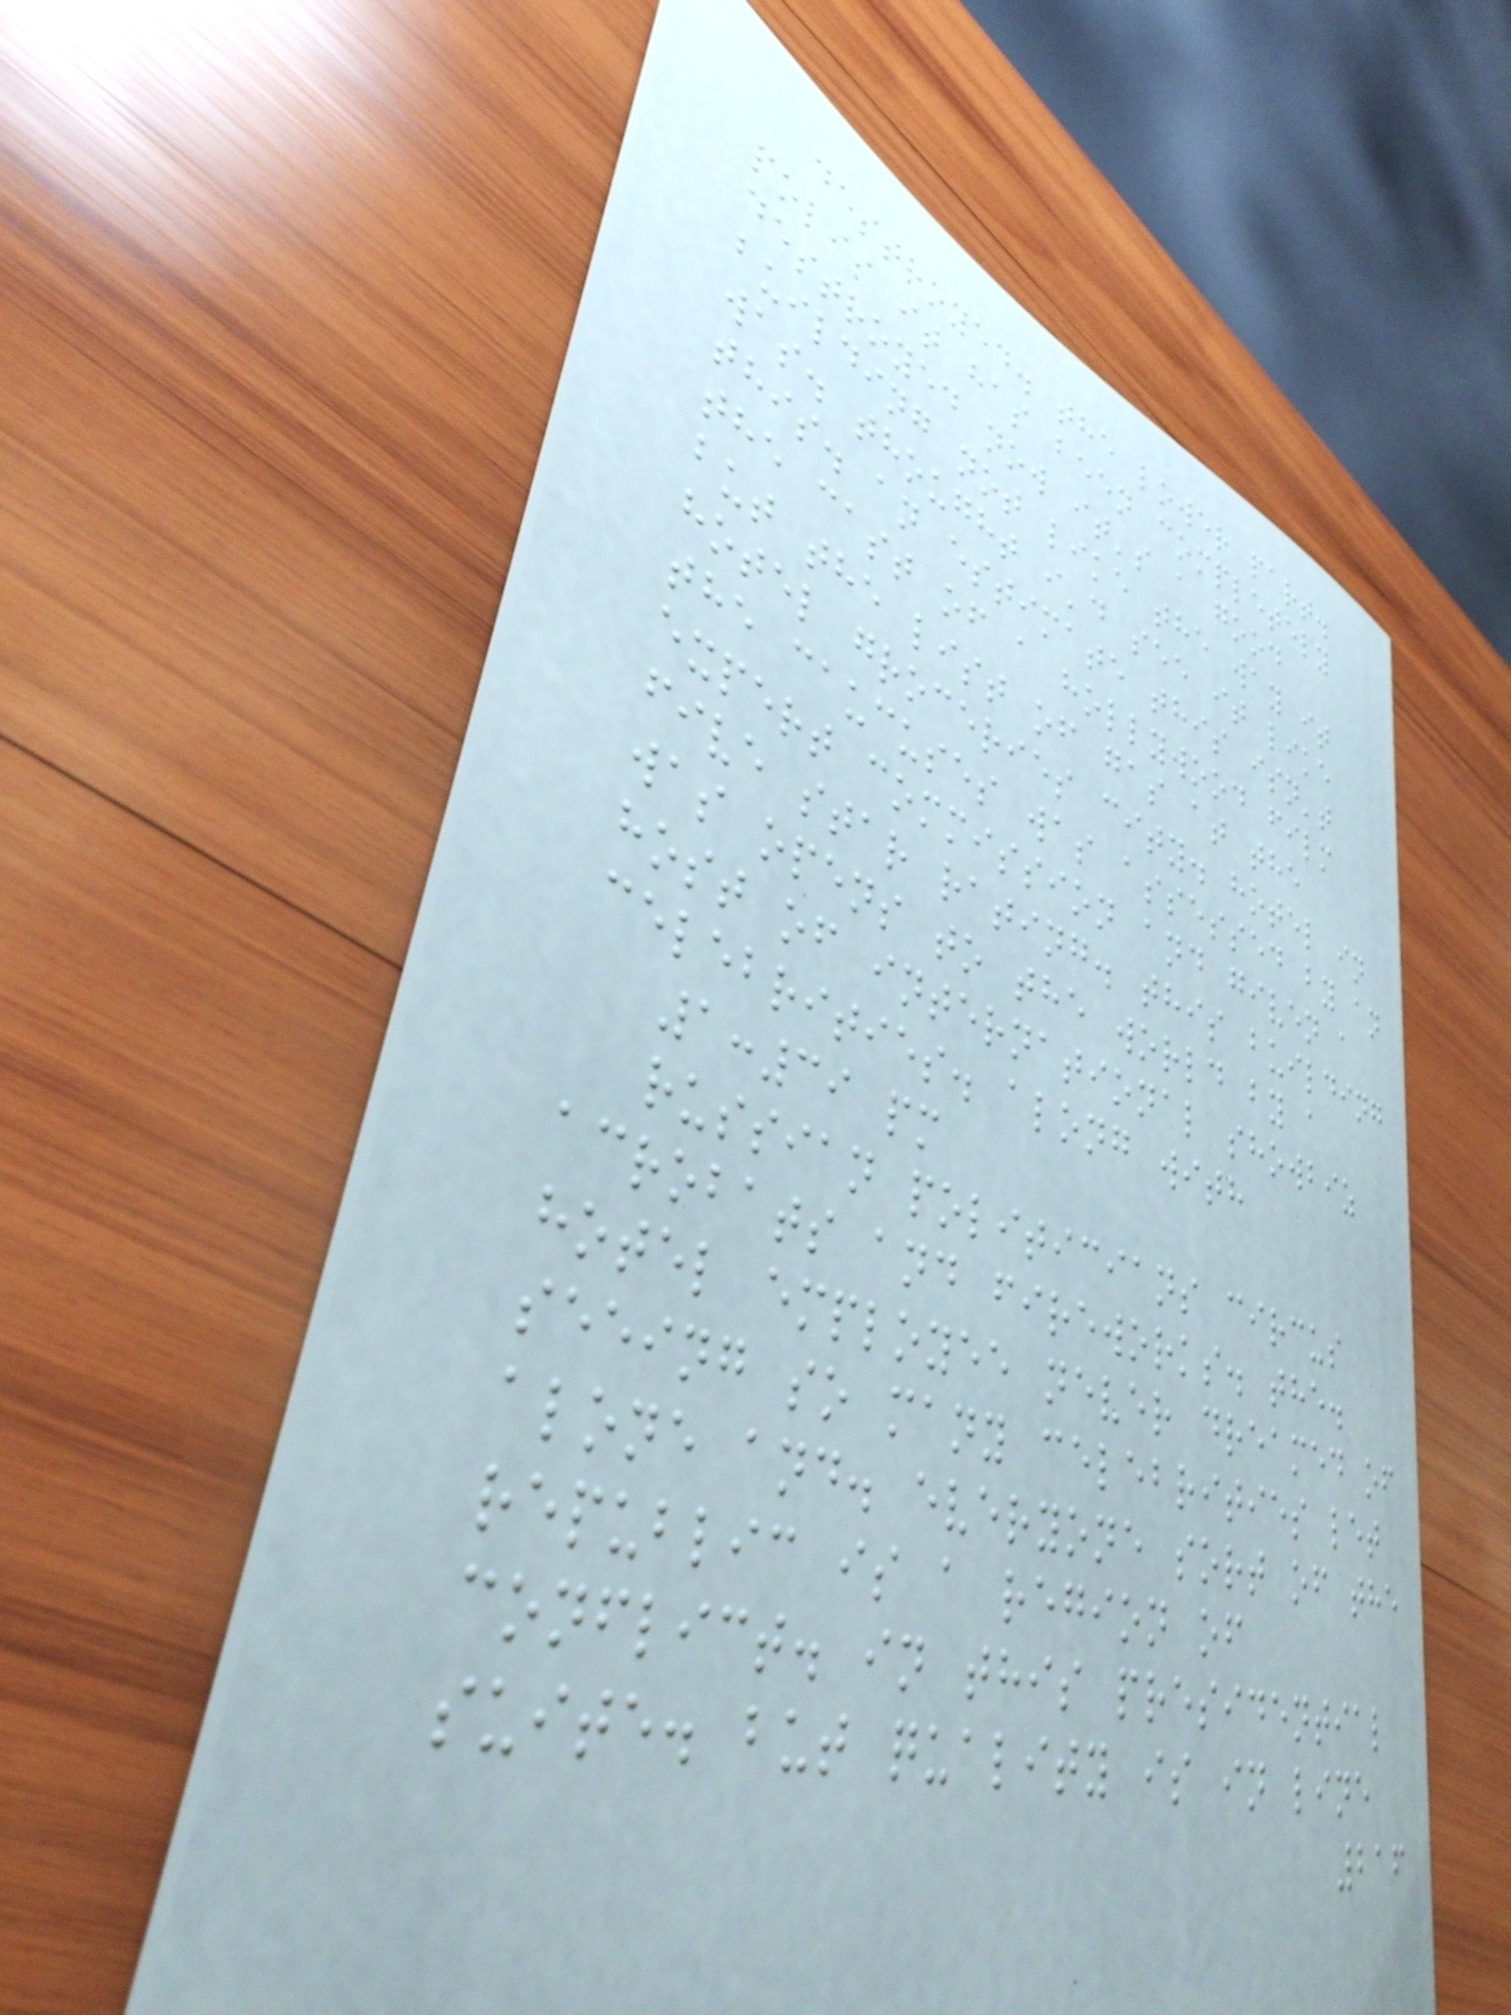destroyed. the lower part.
polis it has been completely
destroyed now it's a good
building not like the way it
was. thought i'd see it like
this. an estimate this isn't
the cast of a hollywood film
but the list of gas at the
hotel groceries city. hotel in
the caucuses was assessed by an
expert commission and given a
five star rating. this building
was opens to the world by a
host of international showbiz
celebrities. along with
1:39 pm
russian politicians circus
acrobats and fireworks. the.
hotel employee never dreamed of
seeing so many celebrities let
alone and. everyone sort of the
republic is a region of
conflict. in this presidential
suite. but quality is in line
216
